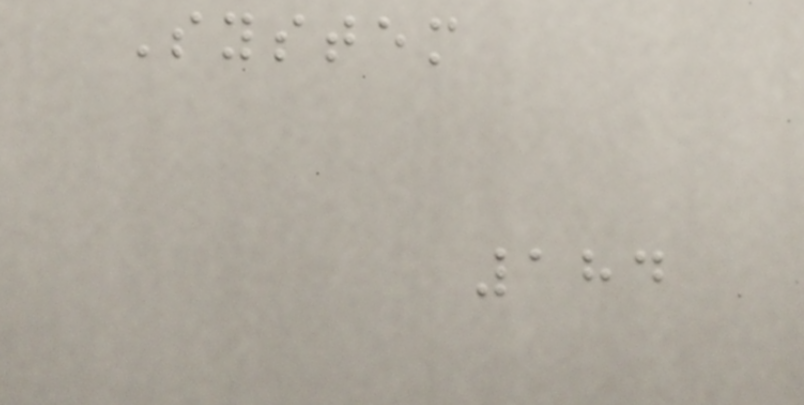System
184
